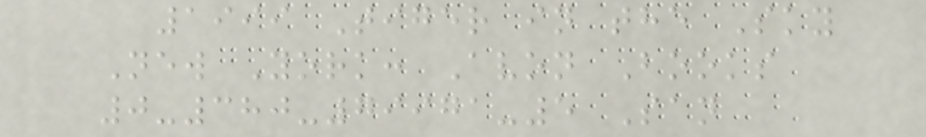1999 Tiger in the Sky
New York: Avon Books
0-380-79971-5 San
